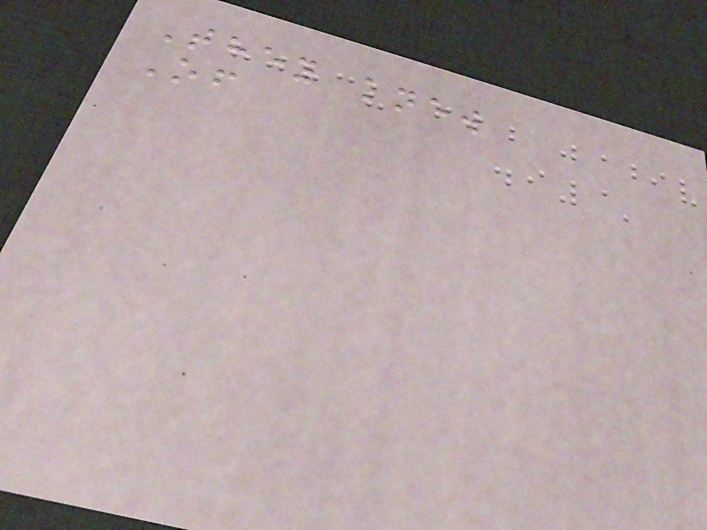They knew
Of
